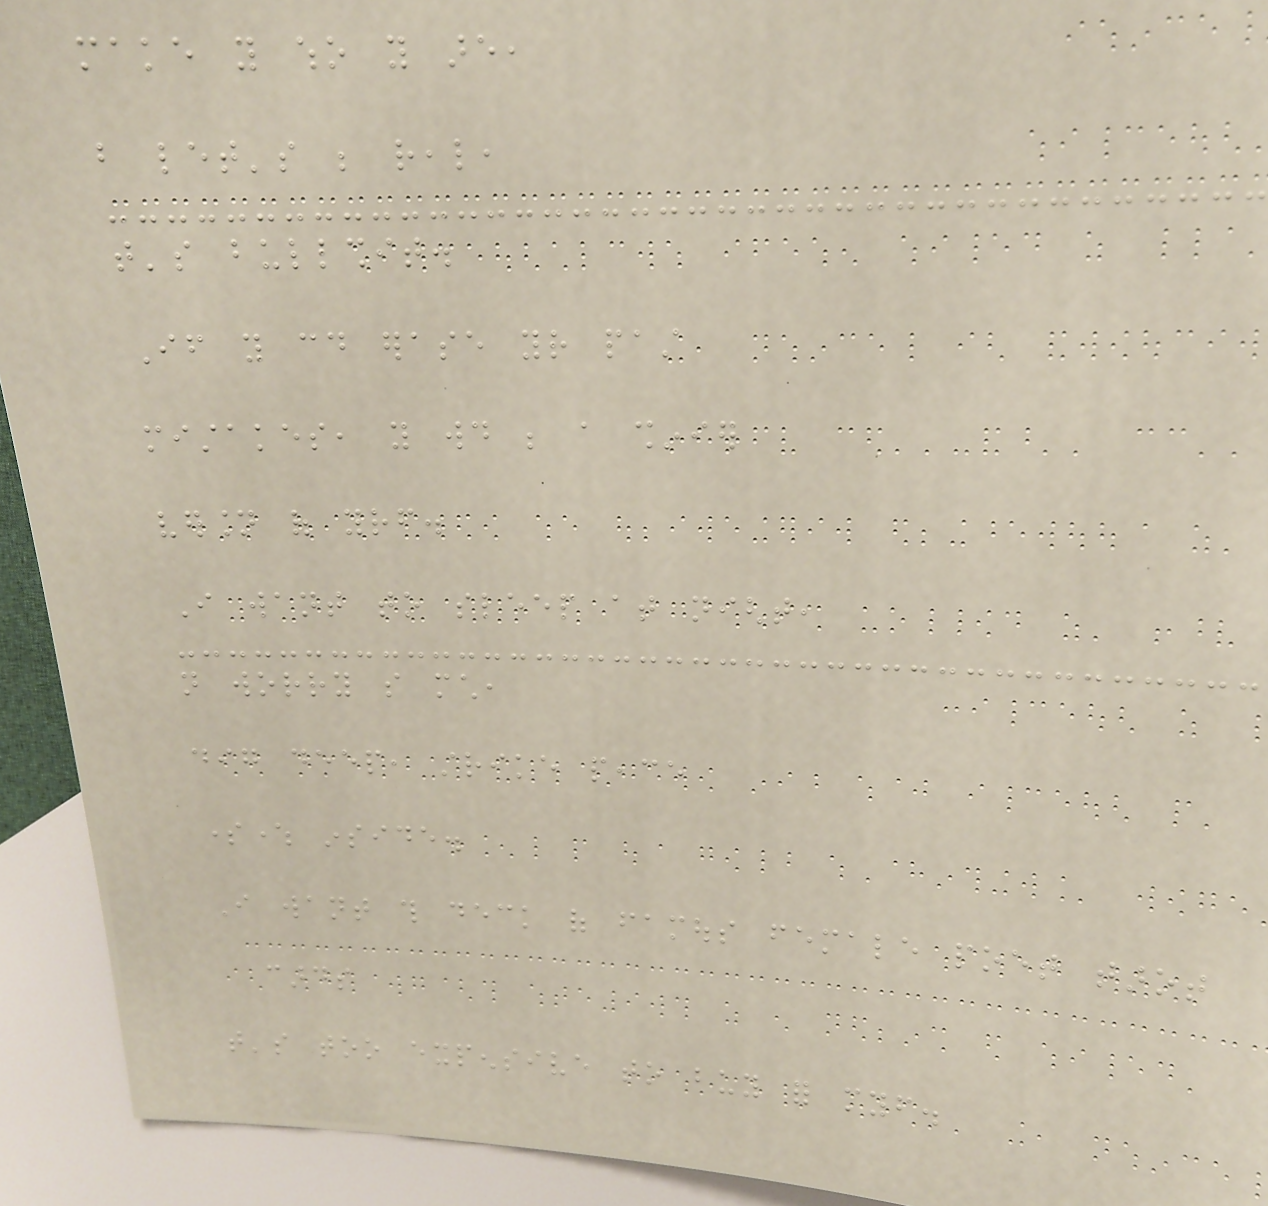make you who you are,
but let's be real,
that's bullshit.
If you could erase your past
mistakes, you would be a shinier
version of yourself.
I want to sleep at night,
not worry so much,
dig deep, strike peace
somewhere inside.
I want this deck of famous female poet tarot
cards
that's too expensive to buy for myself.
